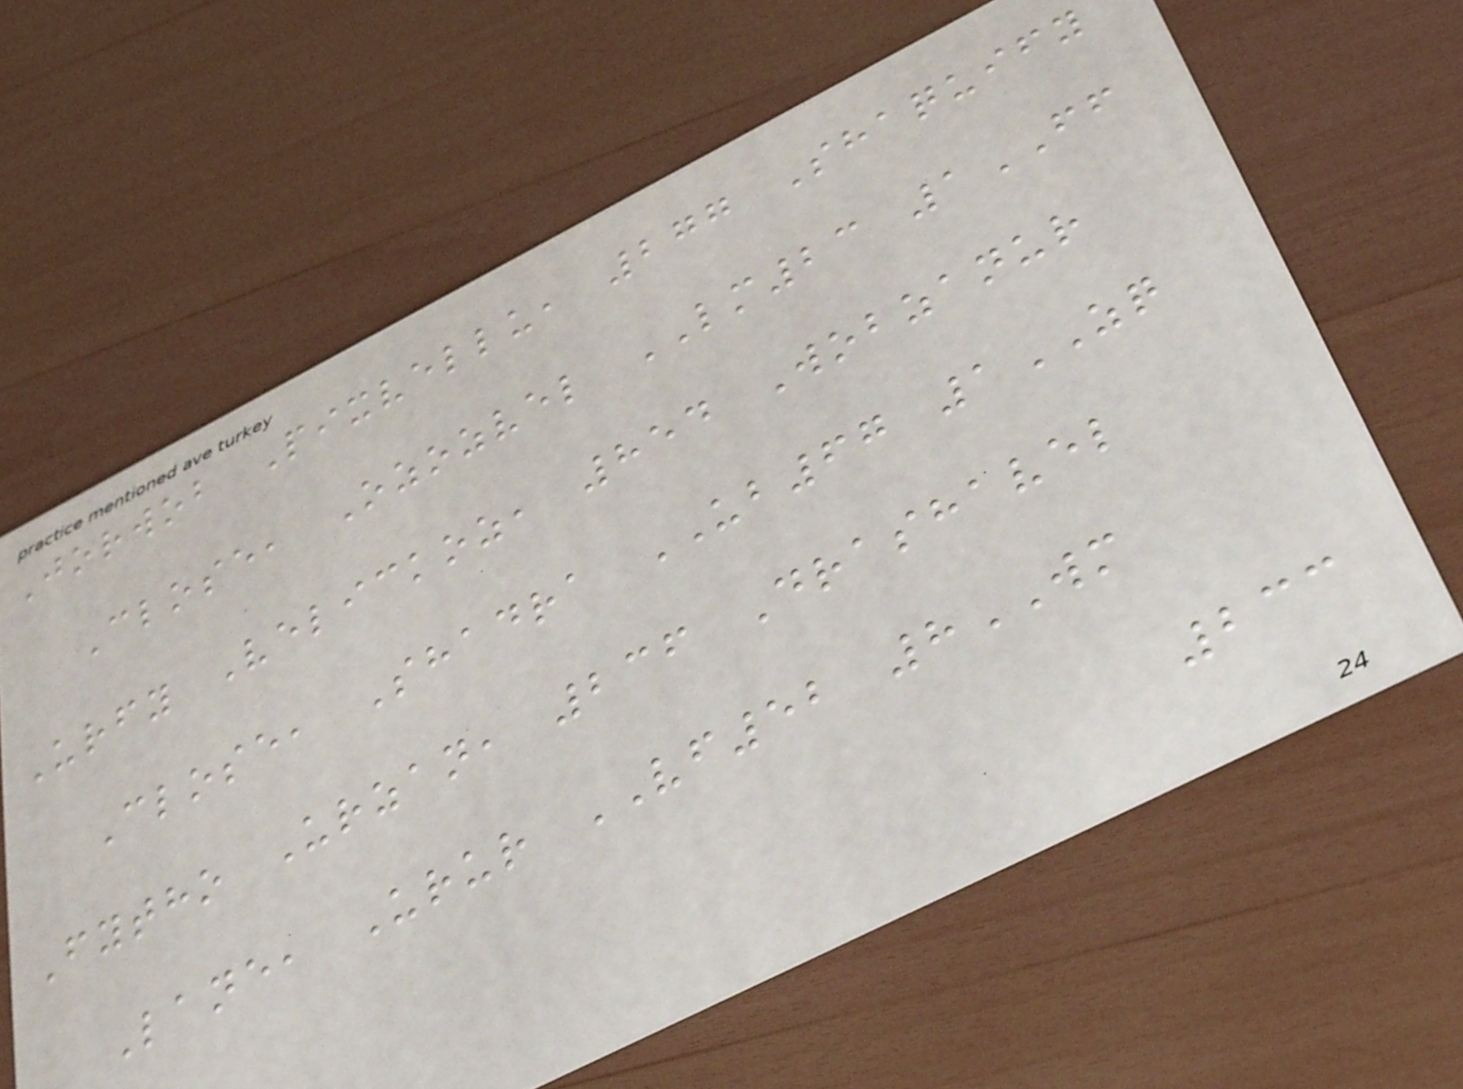Jorwob Pixvellu, 277 Shaquify
Close, Ozozvel LM23 1FF
Urfy Velickoz, 854 Wobzanur
Close, Shadra UB67 1ZQ
Fytho Urzan, 236 Drashavel
Lane, Urur VF52 8WM
233
